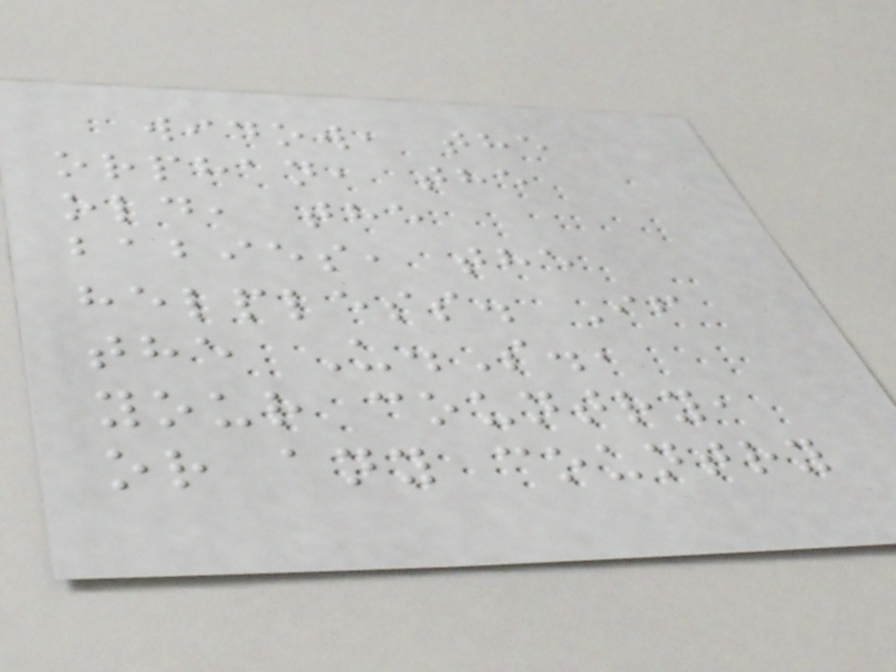widow, the
orphan, the
old, the
babies, the
helpless. If
the U.S.,
your country,
or any country
